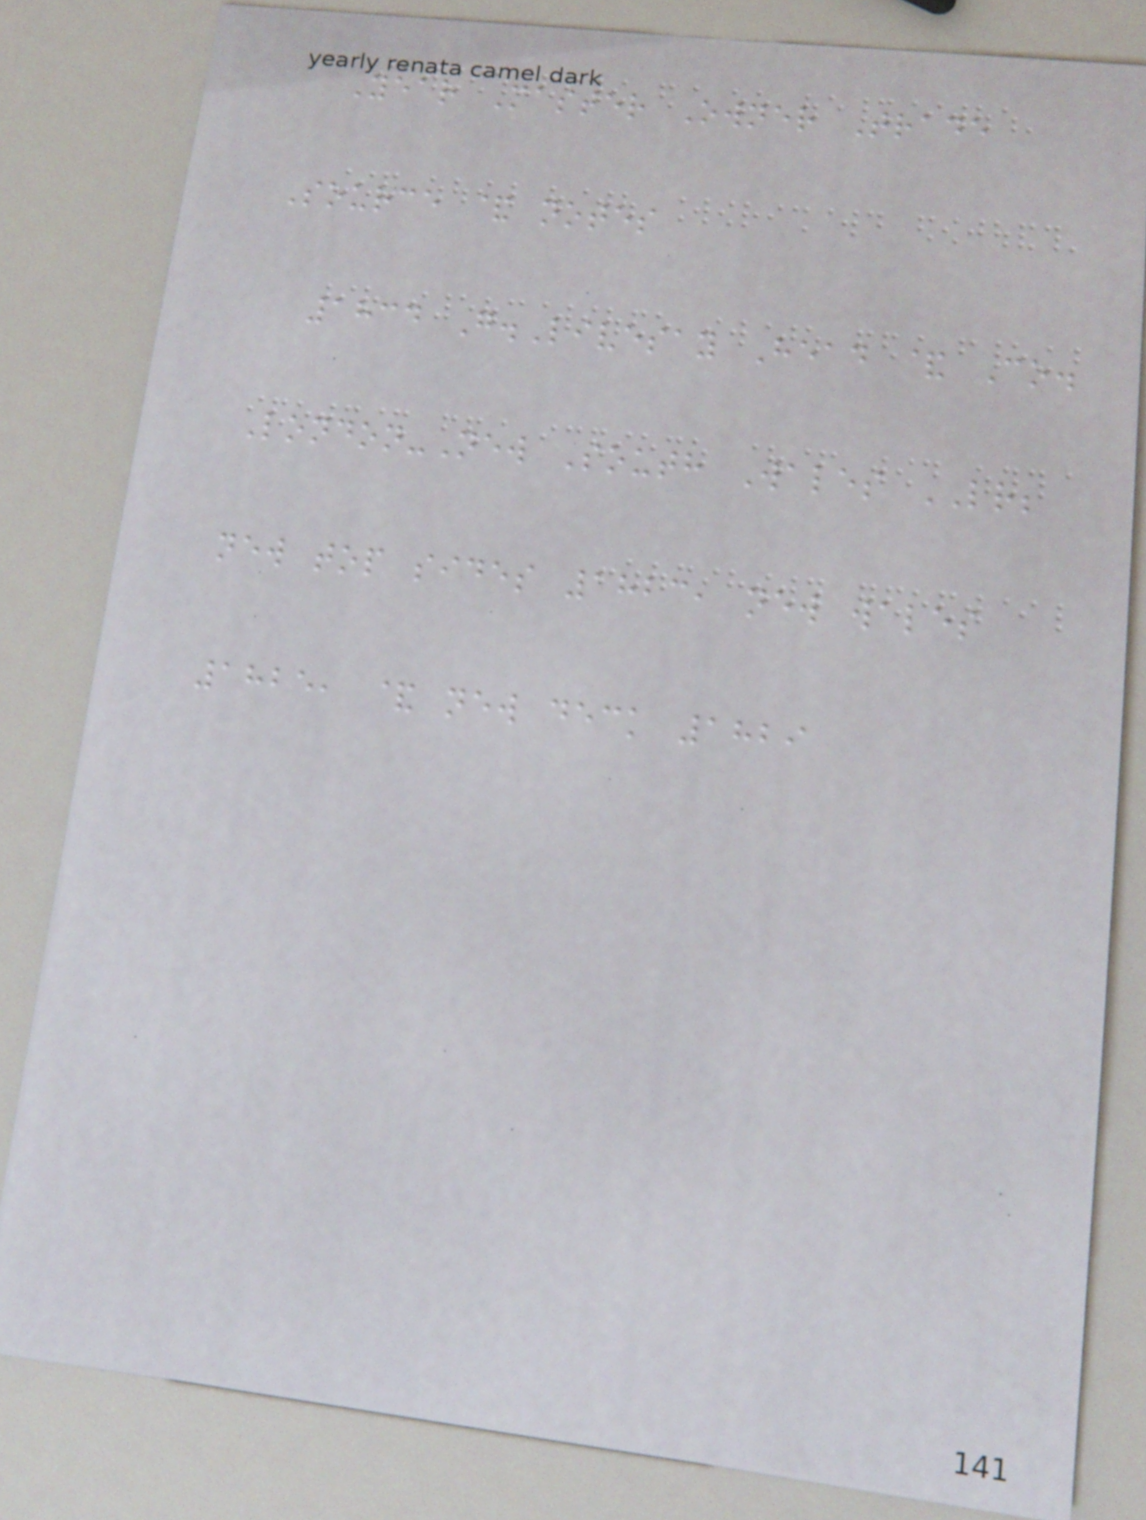Year Master Owner Trade
Source & notes
1834 G.Livesay Head & Co.
London-New South Wales LR;
new top sides 1823, new wales
1825, & new deck 1829
